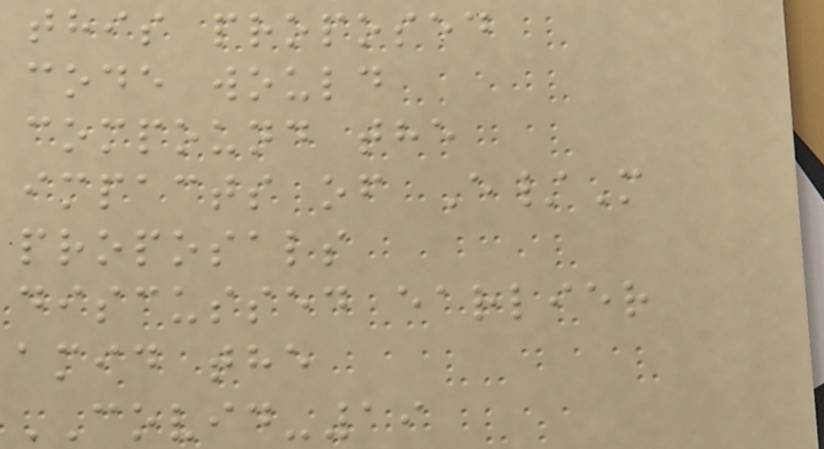this proposed
code would
compound the
impacts of E/M
proposals
discussed earlier
amid the
COVID-19
